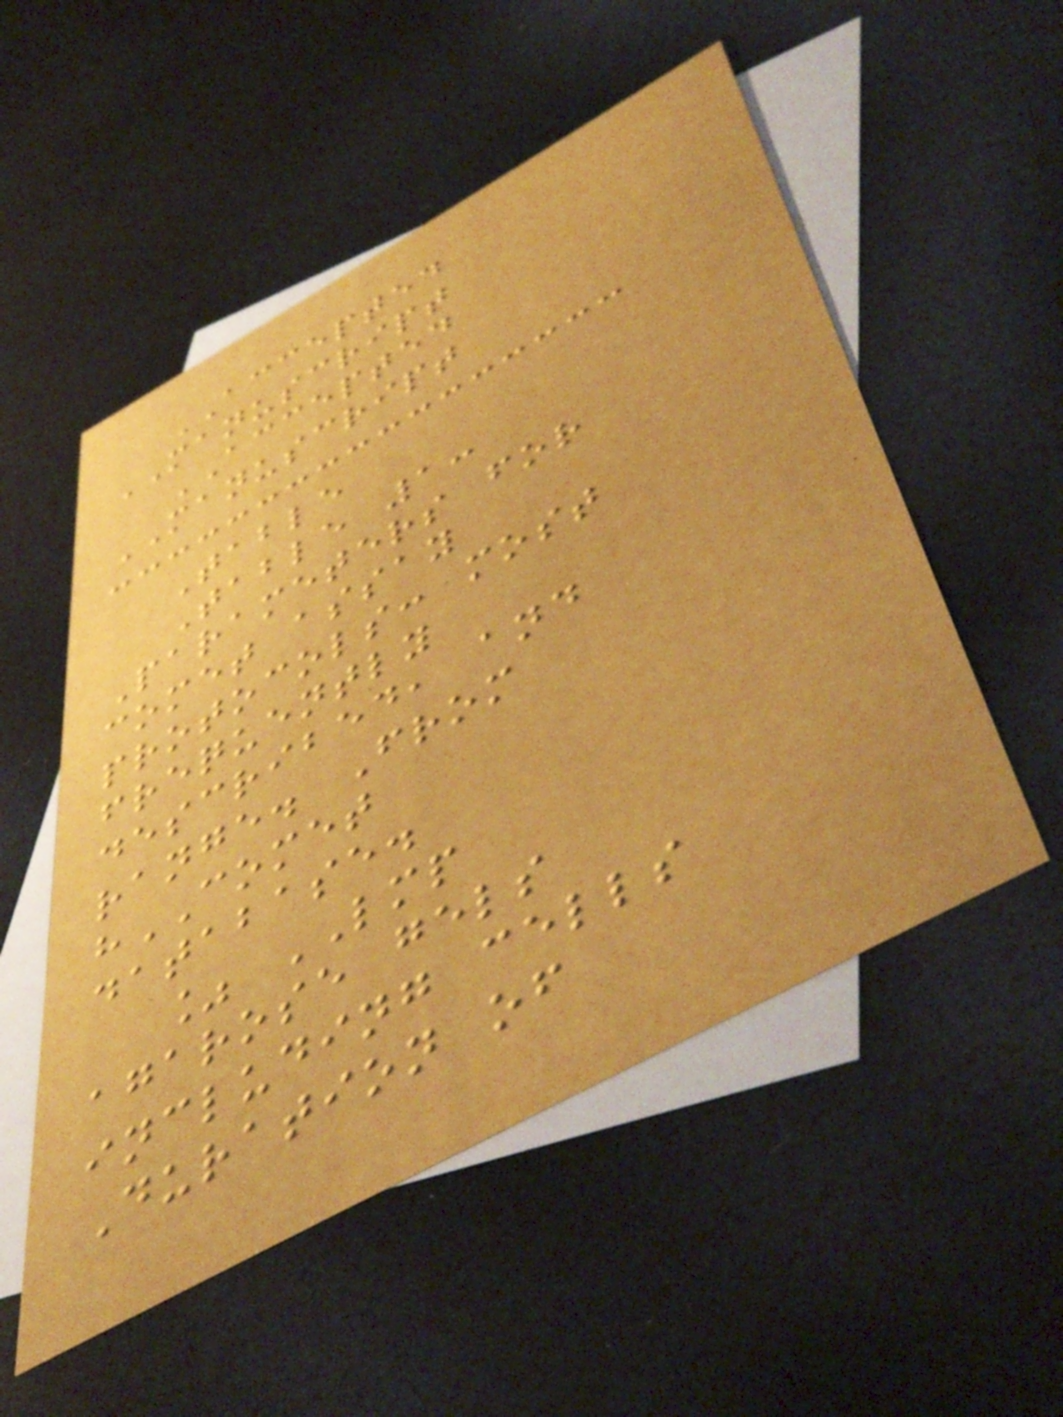ACCEPTED
MANUSCRIPT
ACCEPTED
MANUSCRIPT
Table
Table 1:
Parameters for
comet assay
protocols: most
frequently
described, and
range. From
hCOMET
database.
% LMP
agarose gels
including cells
Duration of
